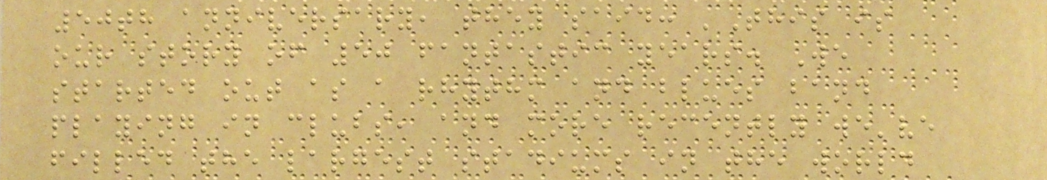50th anniversary, they said: 'This is
our story of 50 fantastic years. We
started out as a rhythm and blues band
playing in clubs, and more recently we've
filled the largest stadiums in the world
